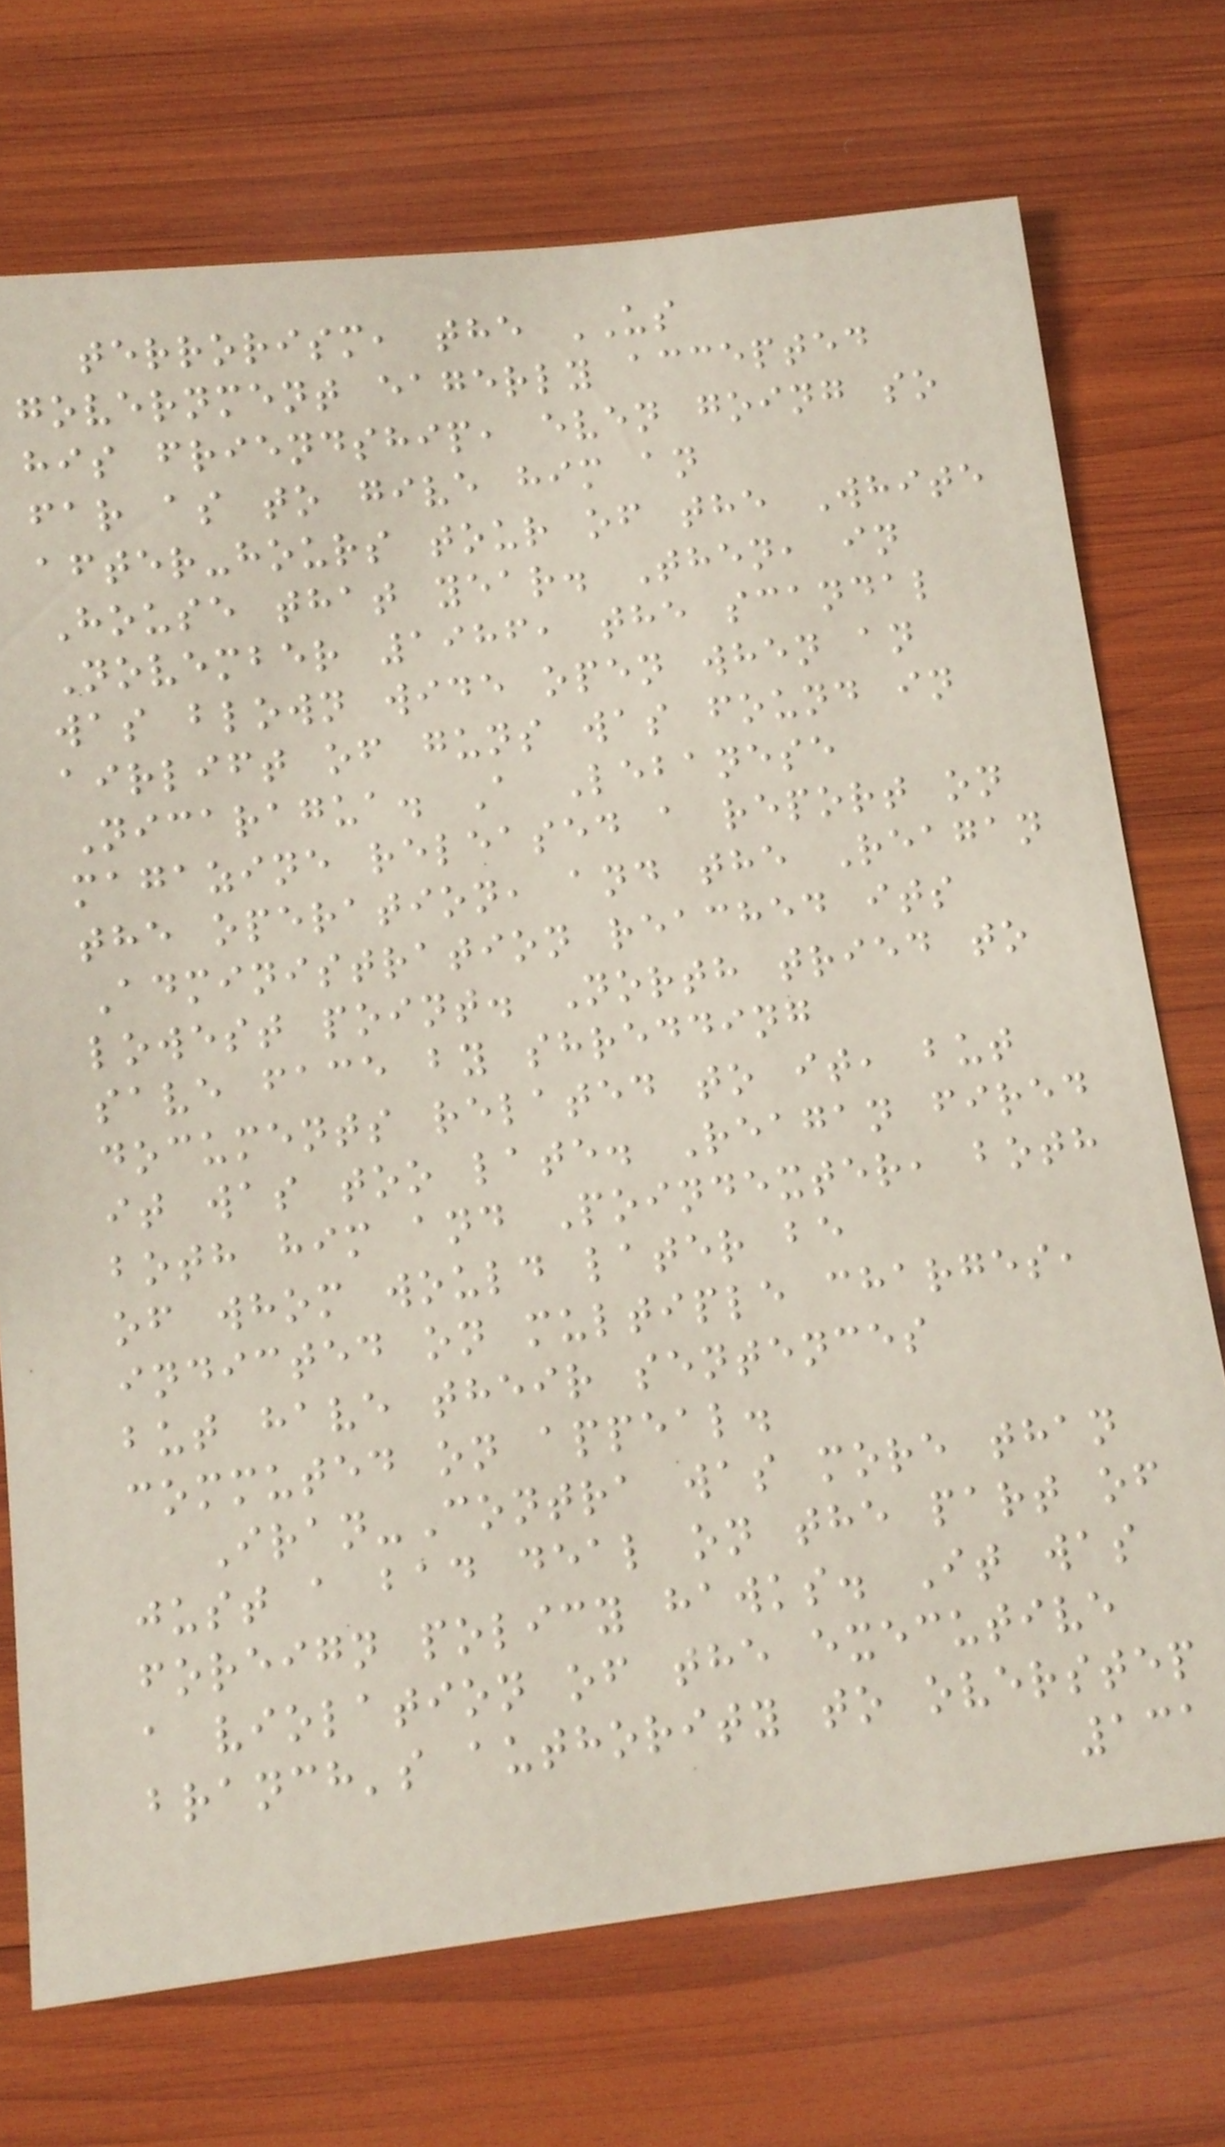terrorism, the US
government eagerly accepted
his friendship, even going so
far as to give him an
after-hours tour of the White
House that year. Then, in
November 1986, the scandal
was blown wide open when an
airlift of guns was found in
Nicaragua. A Lebanese
magazine released a report on
the operation, and the Reagan
Administration reached its
lowest point. North tried to
save face by shredding
documents related to it, but
it was too late. Reagan fired
both him and Poindexter, both
of whom would later be
indicted on multiple charges,
but have their sentences
commuted on appeal.
Iran-Contra was more than
just a bad deal on the part of
foreign policy hawks. It was
a violation of the executive
branch's authority to overstep
131
